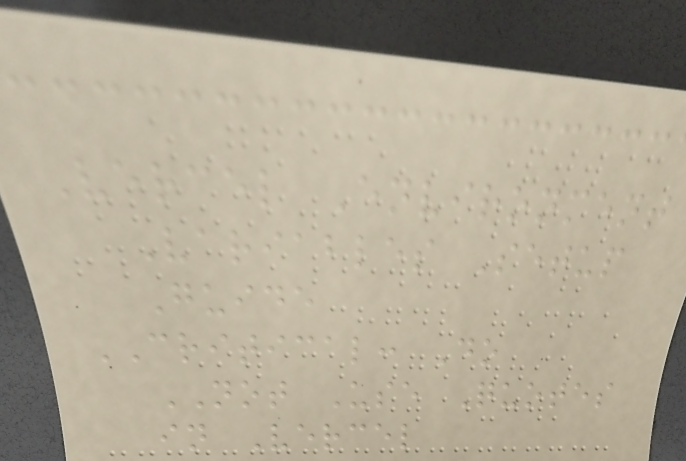Vercel Environment
Variables Setup
Guide
CRITICAL: Do
NOT Use Quotes
in Vercel
